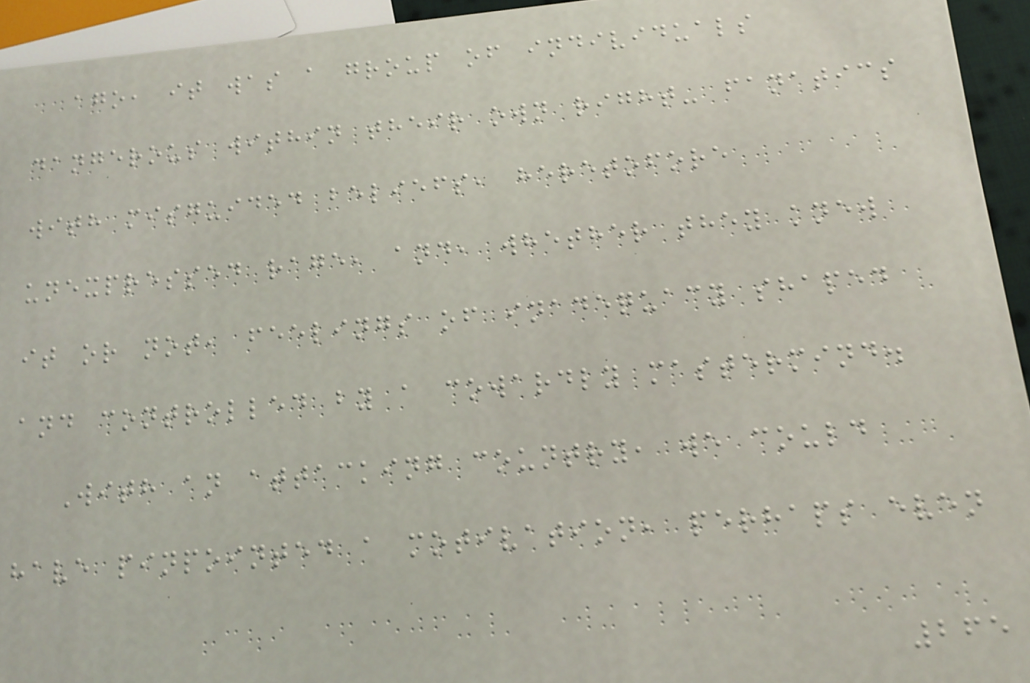ago, it was a group of individuals
dangerous within their own right- fanatics
with misguided beliefs, heretofore
unexpressed rage, and, whether they knew
it or not, feelings of inadequacy shaped
and controlled by a cowardly mastermind.
With an attacking country, we could
have pinpointed a motivation, perhaps even
265
